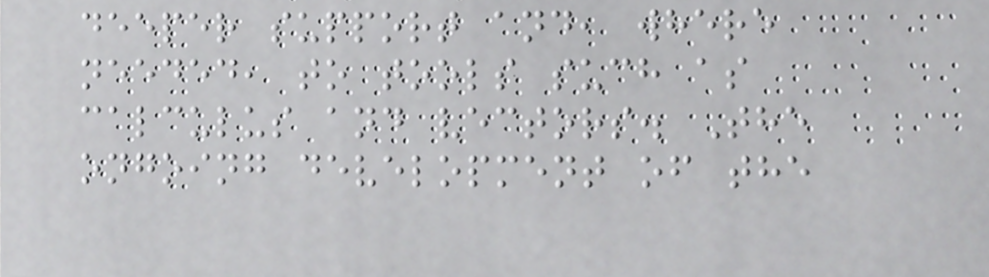deeper support and, where
needed, to tools such as
calculus and vectors. The
ongoing development of the
